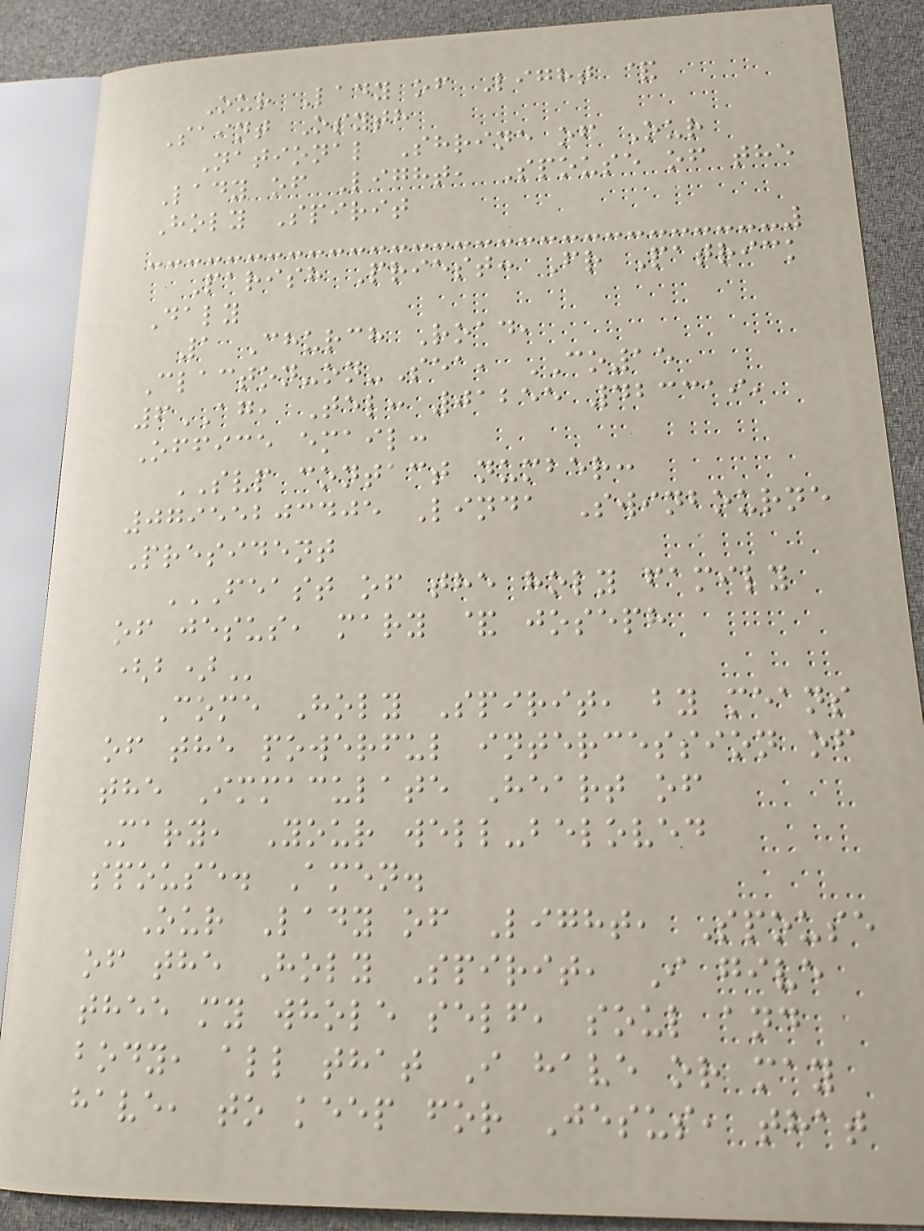Our Lady of Light &
Saint Osyth
National Shrine of Our
Lady of Light, Spouse of the
Holy Spirit
Parish Priest: Fr Patrick
Daly
1 Church Road,
Clacton-on-Sea, CO15
6AG, Tel: 01255 423319,
Office email:
SVP contact number:
07955203405 Linda Swinbourne
President
FEAST OF THE HOLY FAMILY
OF JESUS, MARY & JOSEPH
(B)
Come Holy Spirit, by means
of the powerful intercession of
the Immaculate Heart of
Mary, Your well-beloved
spouse. Amen.
Our Lady of Light, Spouse
of the Holy Spirit, I give
thee my whole self, soul and
body, all that I have or may
have, to keep for Jesus, that
